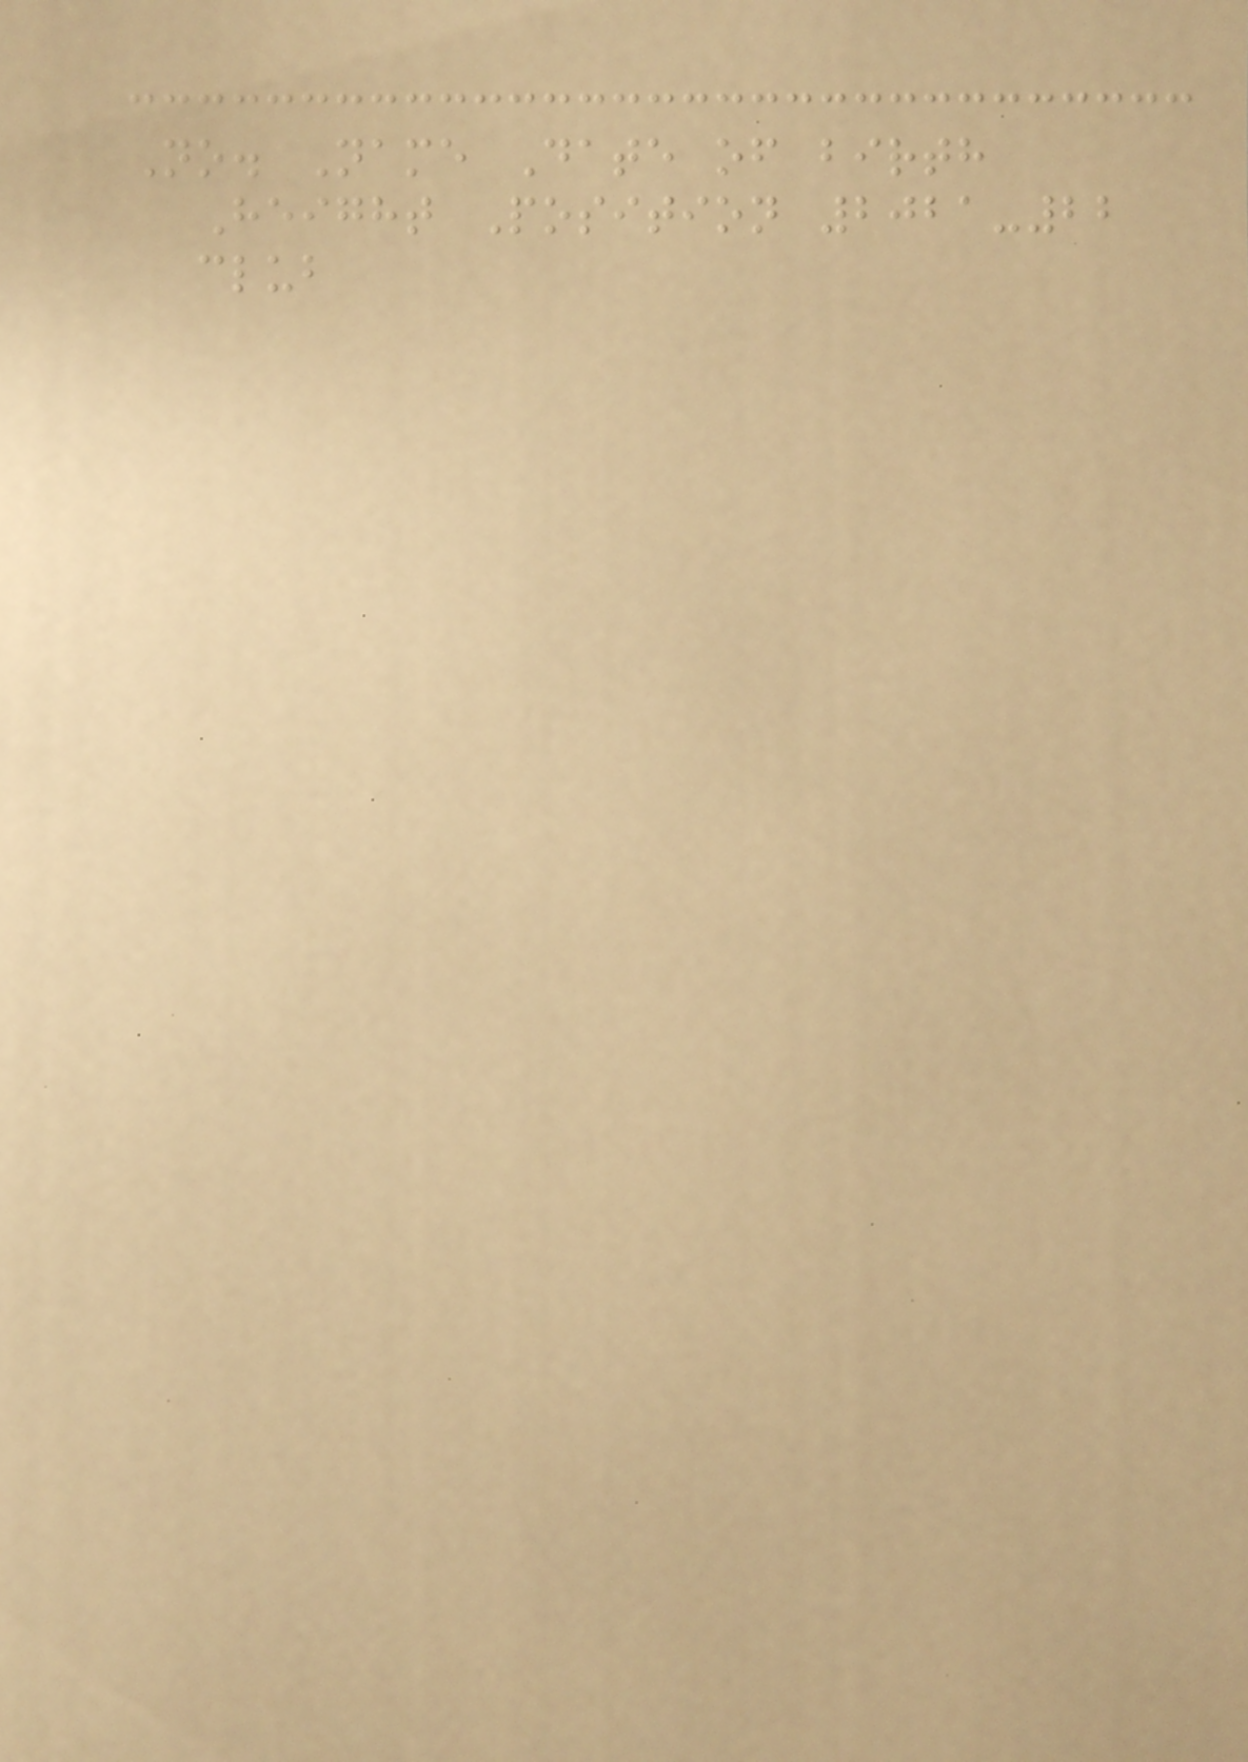No. Name Date of birth
Height Position 2021-22
club
